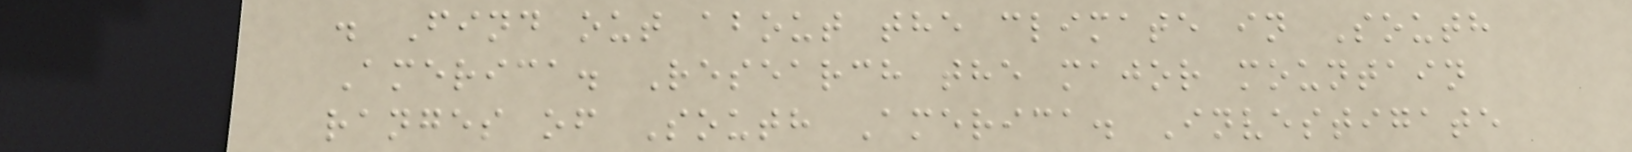. Find out about the climate in South
America. Research the major mountain
ranges of South America. Investigate
